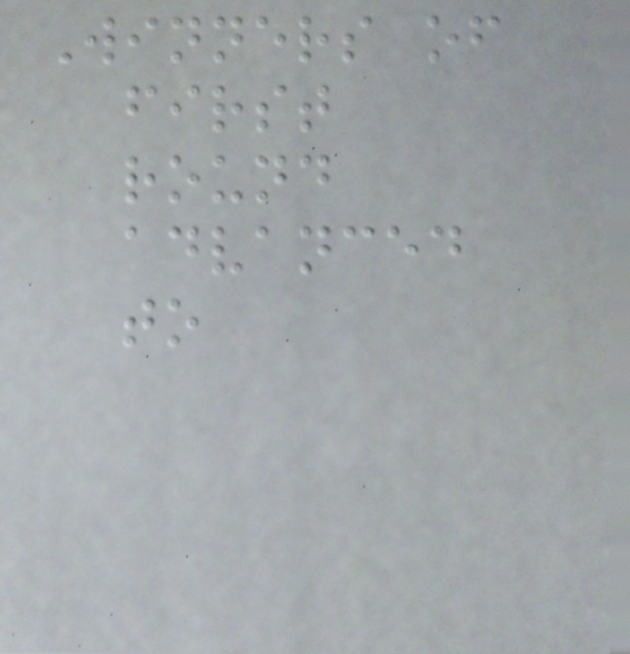Winners of
first
round
advanced
to
